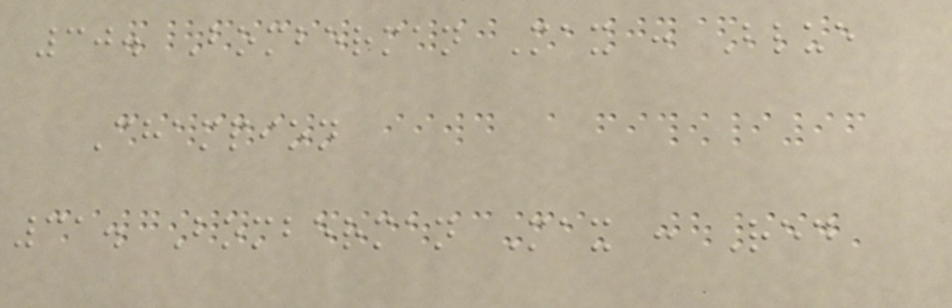30. Bomberman Max : Blue
Champion
31. Bomberman Max : Red
